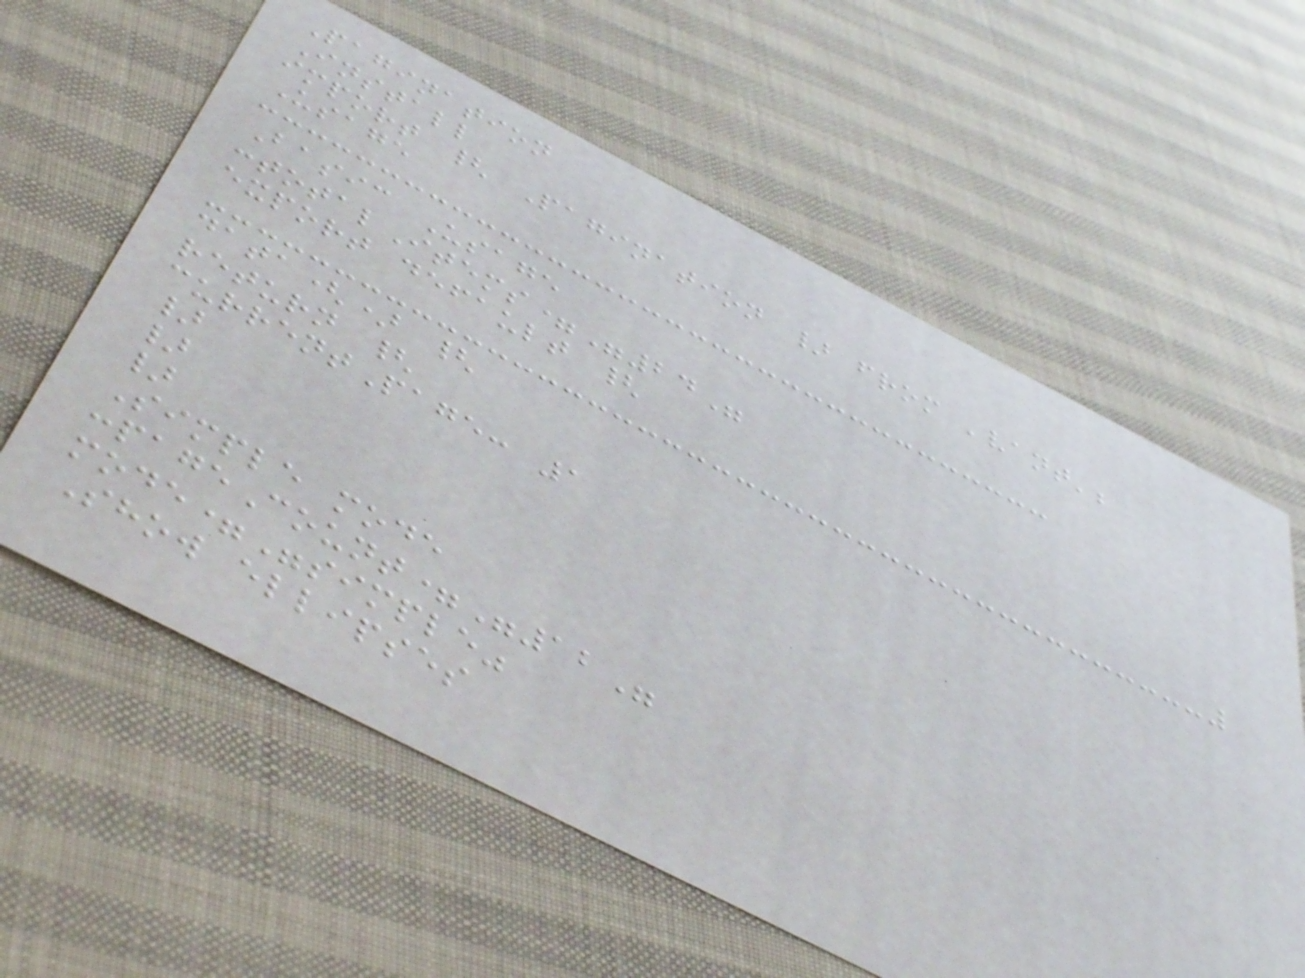Pagination
Install
import { Pagination } from 'vant';
Usage
Basic Usage
:totalItems="24"
export default {
data() {
return {
currentPage: 1
}
}
}
Simple mode
:pageCount="12"
mode="simple"
Show ellipses
